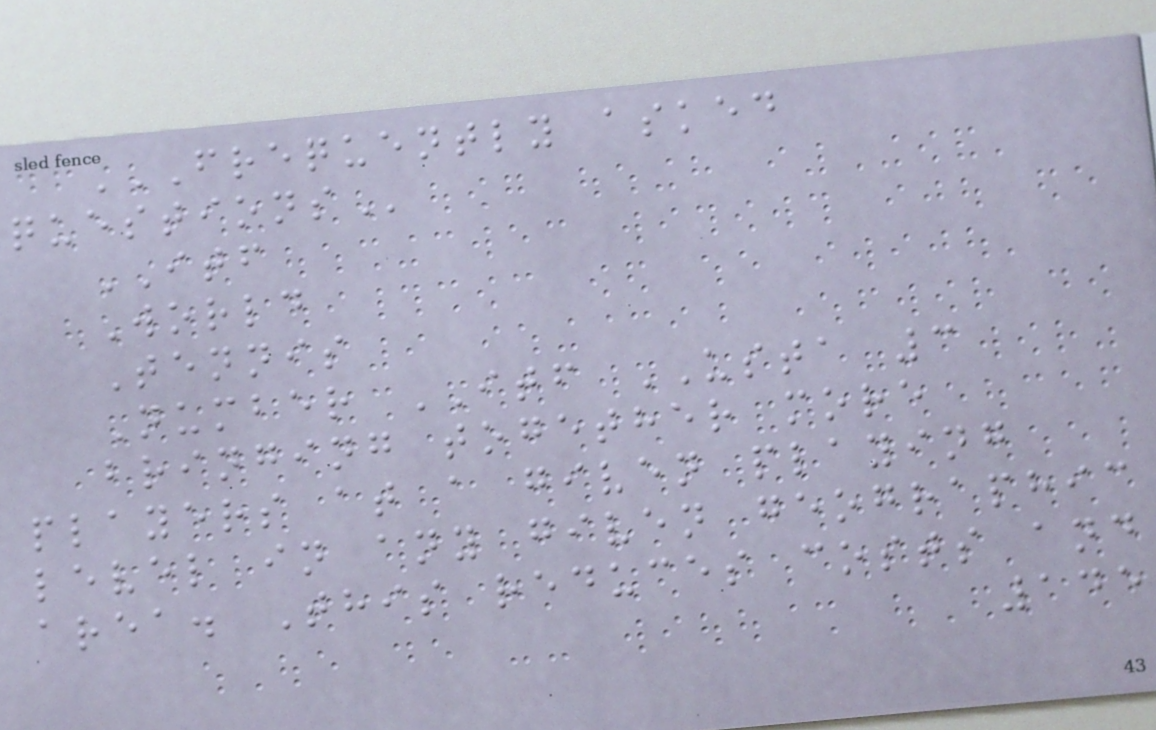FREQUENTLY ASKED
QUESTIONS
ITF
World
Tennis
Number ITF USTA 3
bringing together more
players at a given playing
level in any given geographic
area. This reduces costs and
145
